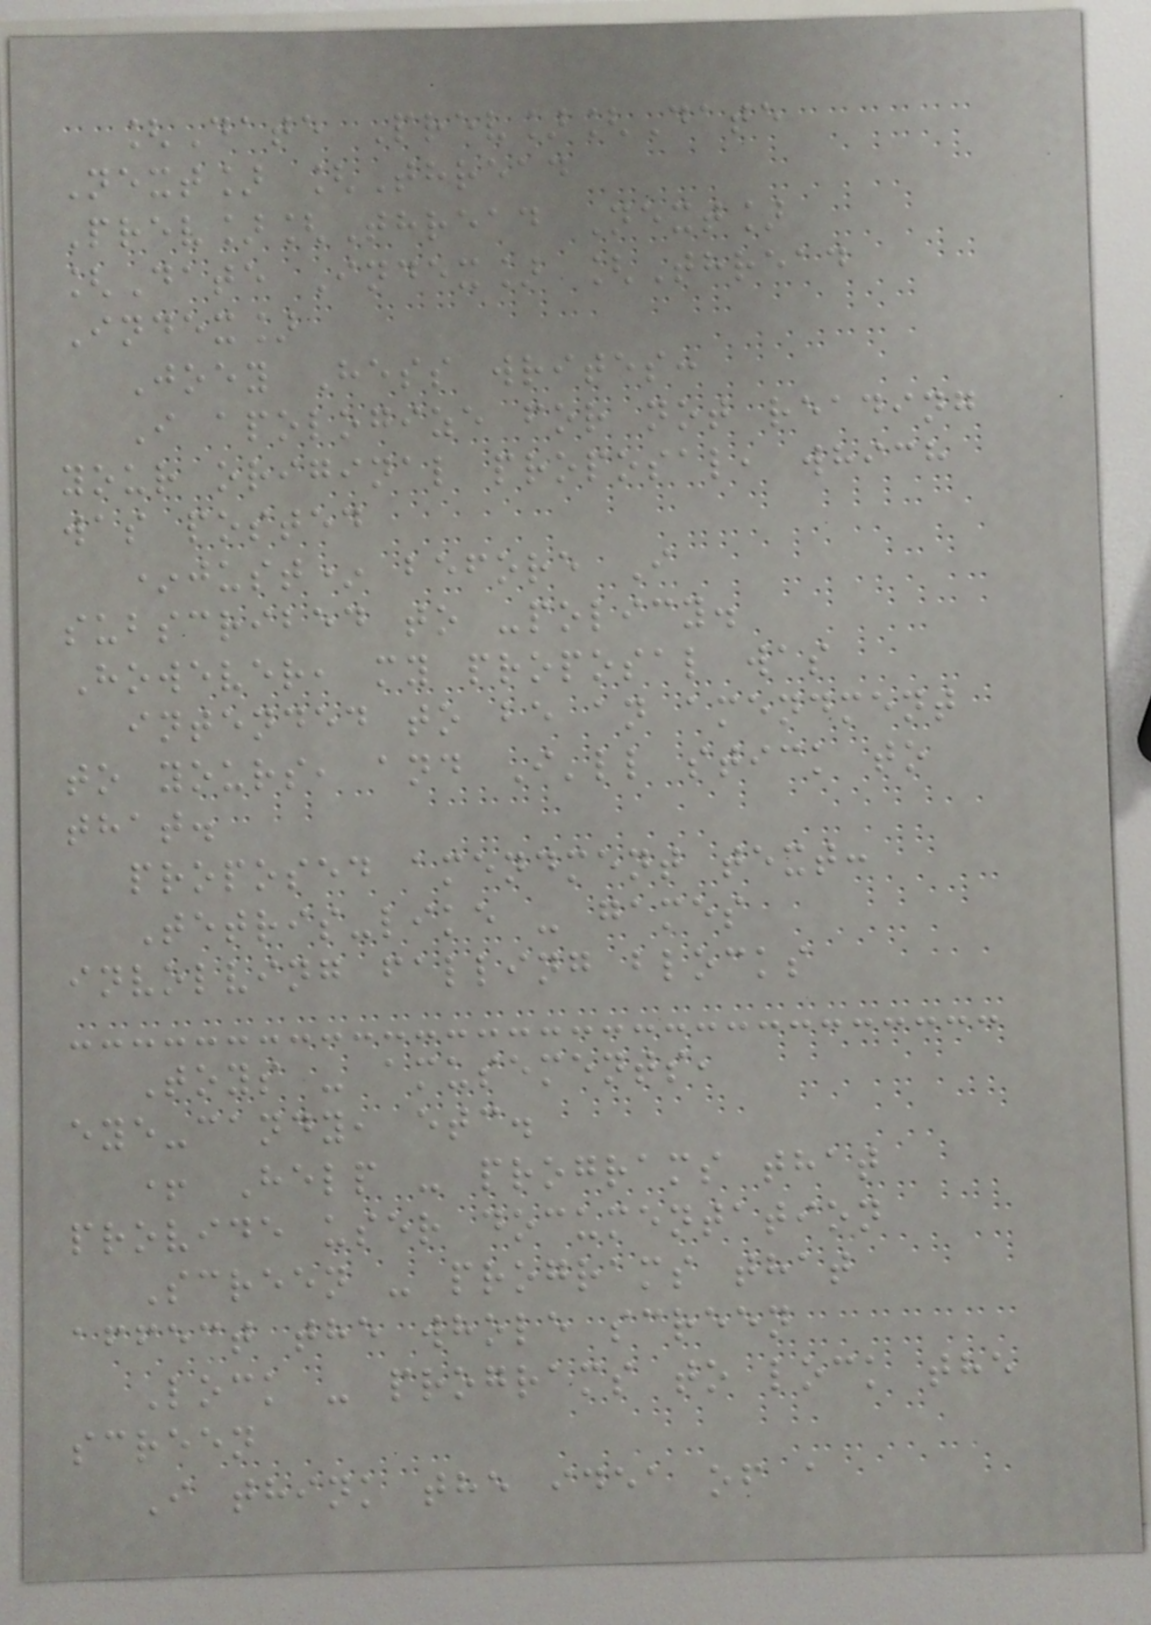[Date Prev][Date
Next] [Thread
Prev][Thread Next]
[Date Index] [Thread
Index]
Joey Hess writes:
I apologize for not reading
your original proposal, which
was posted
*just* before I
subscribed to -policy.
However, my proposal was
intended to be an amendment
to yours, and I'll stick to
that.
proposed amendment text:
Tetris-like - games
involving falling blocks
Toys - amusements,
eye-candy, etc.
+ Help - programs that
provide user documentation
Screen - programs that
affect the whole screen
Lock - programs to lock the
screen
I think the idea of a
